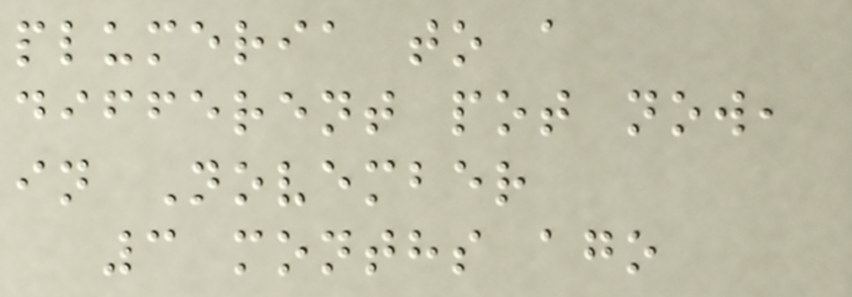plumeria to a
different pot now,
in November
3 months ago
